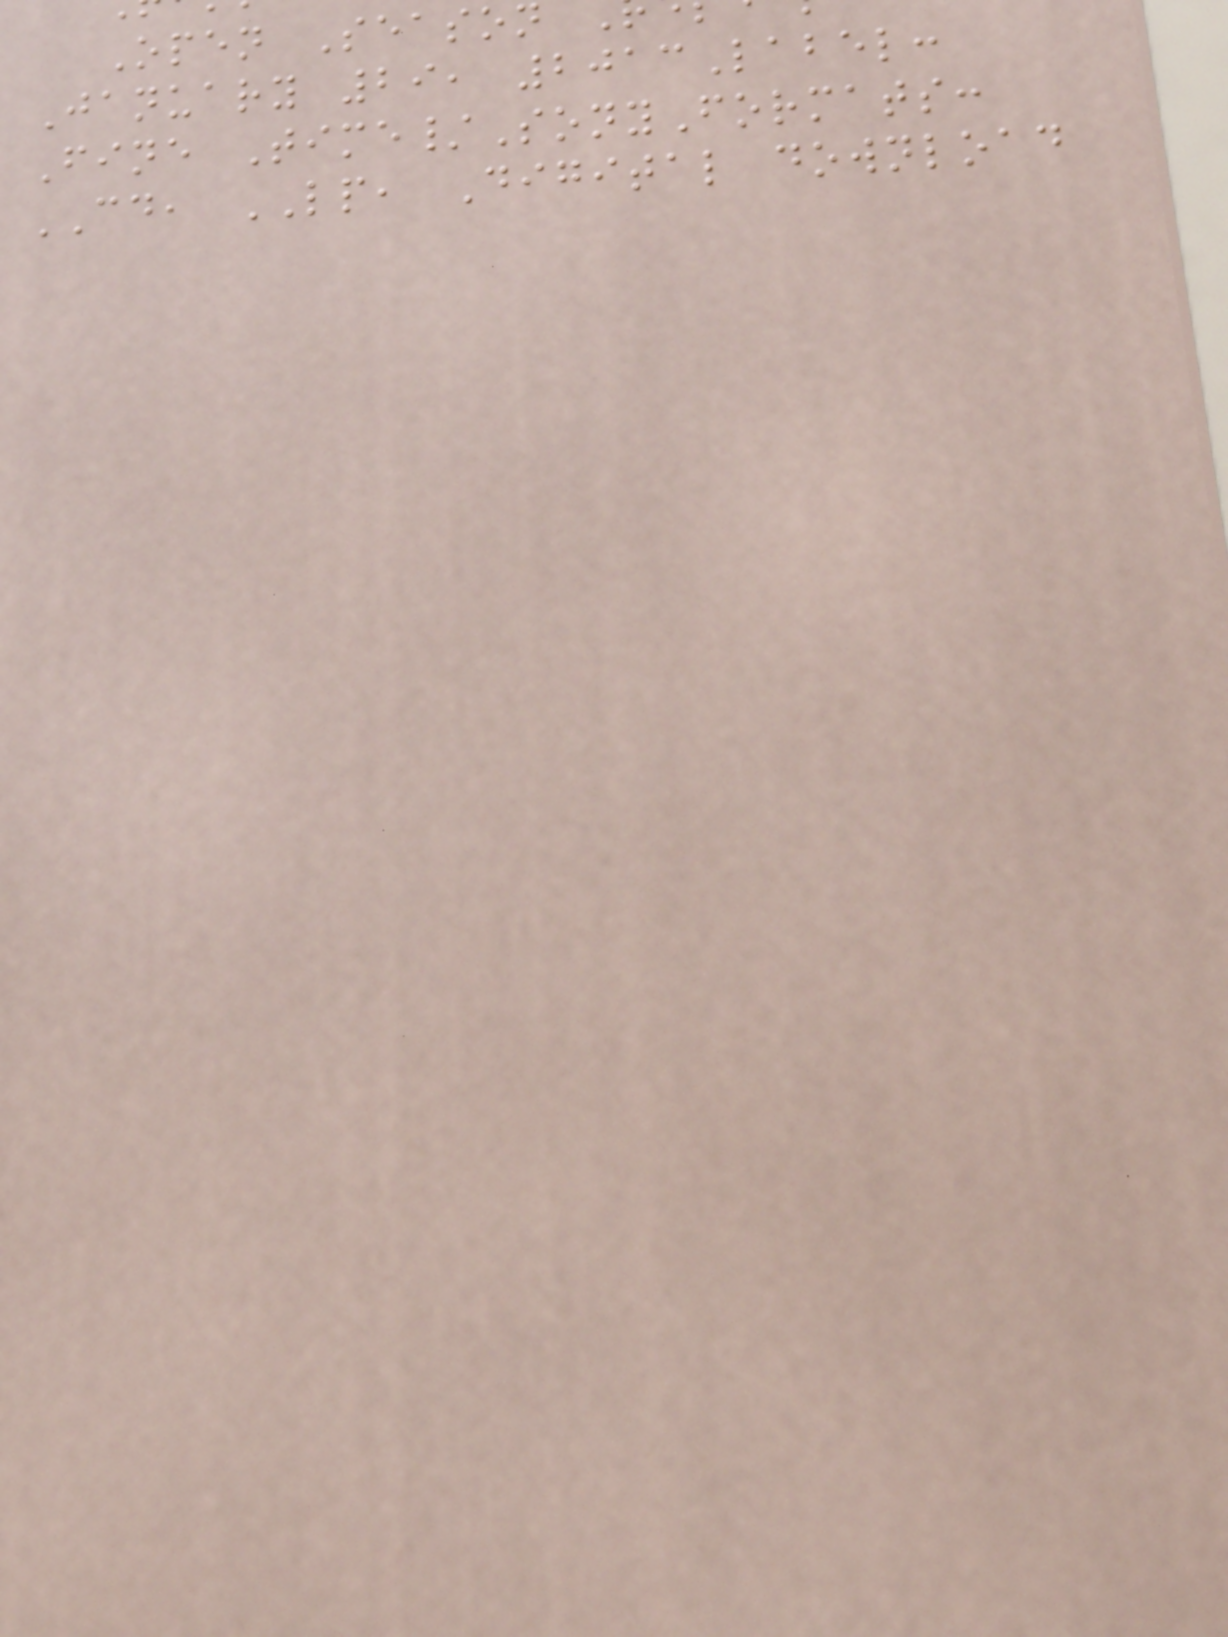Open Season
January 29, 2013Label:
Fine Time/SonyFormats:
CD, LP, Digital download
